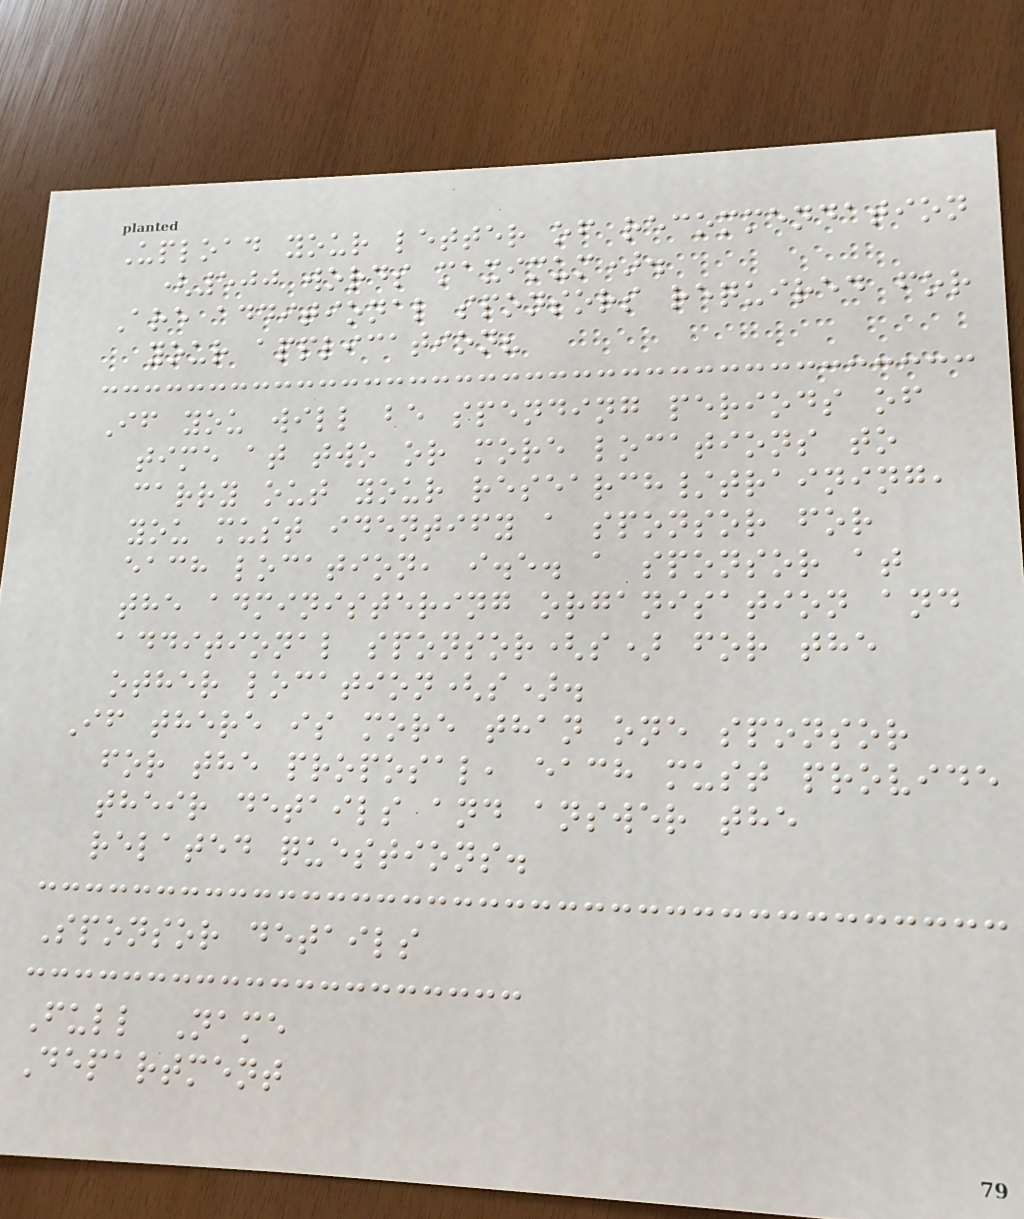Upload your letter of recommendation
(500 words maximum).
Are additional sponsors required for
your application?
If you will be spending periods of
time at two or more locations to
carry out your research/training,
you must identify a sponsor for
each location, i.e. a sponsor at
the administering organisation and
additional sponsor(s) for the
other location(s).
If there is more than one sponsor
for the proposal, each must provide
their details and answer the
related questions.
Sponsor details
Full Name
Department
